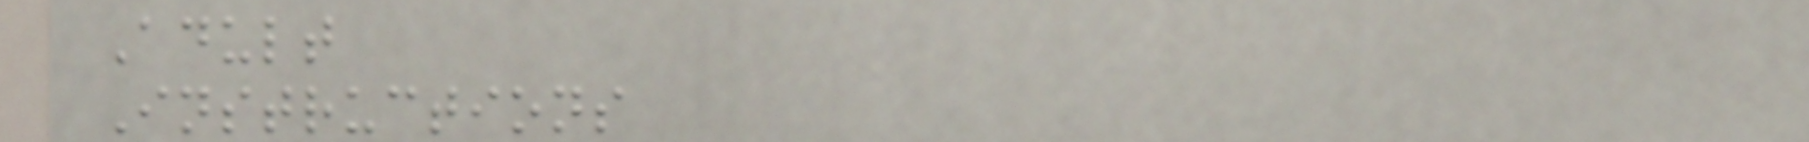Adult
Instructions
